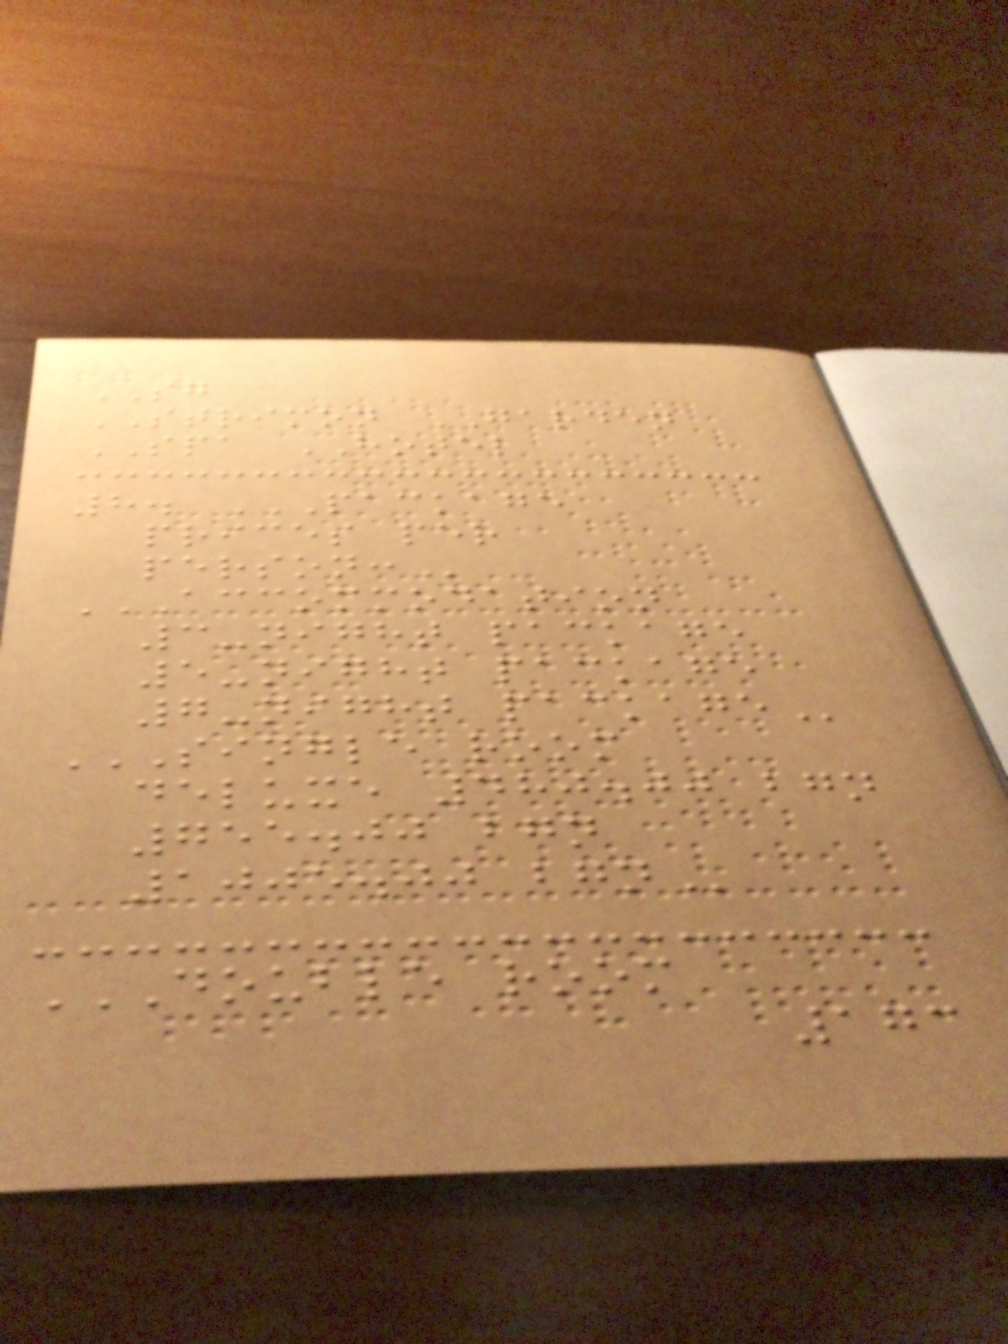SG
STRIMON GARDEN
SPA HOTEL
8. PACKAGE
PRICES PER
PERSON:
ACCOMMODATION
3-NIGHT PACKAGE
5-NIGHT PACKAGE
7-NIGHT PACKAGE
SINGLE ROOM
DELUXE 480.00 BGN
755.00 BGN
1005.00 BGN
DOUBLE ROOM
173
